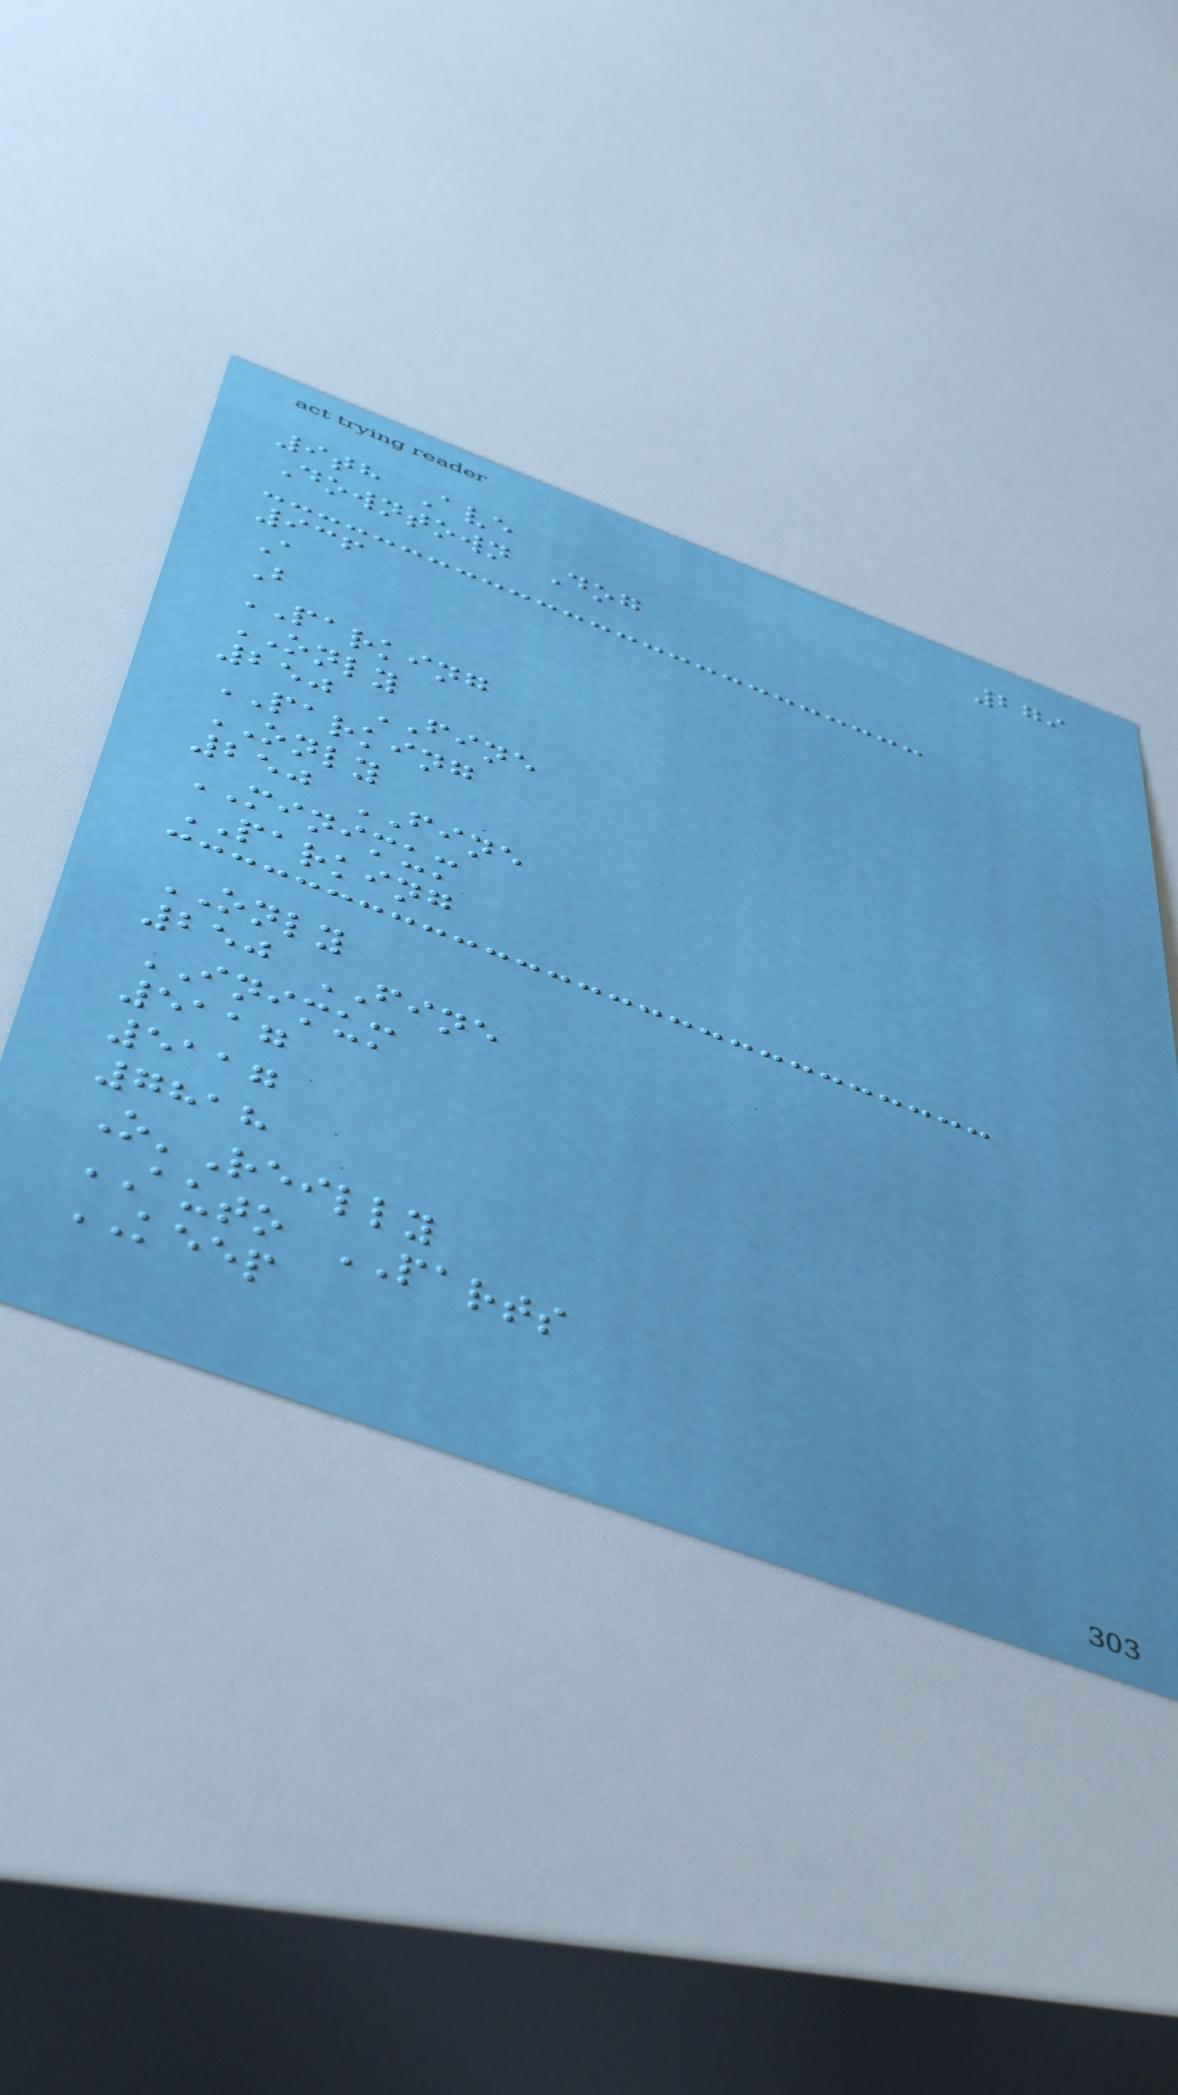279
9th Ave
Downtown Dog
936
A
B
PARKING
ONLY
250 FINE
PARKING
ONLY
250 FINE
MINIMUM
PARKING
ONLY
250 FINE
INIMUM
5117
5117
7818
O'Reilly
AUTO PARTS
KEEP
